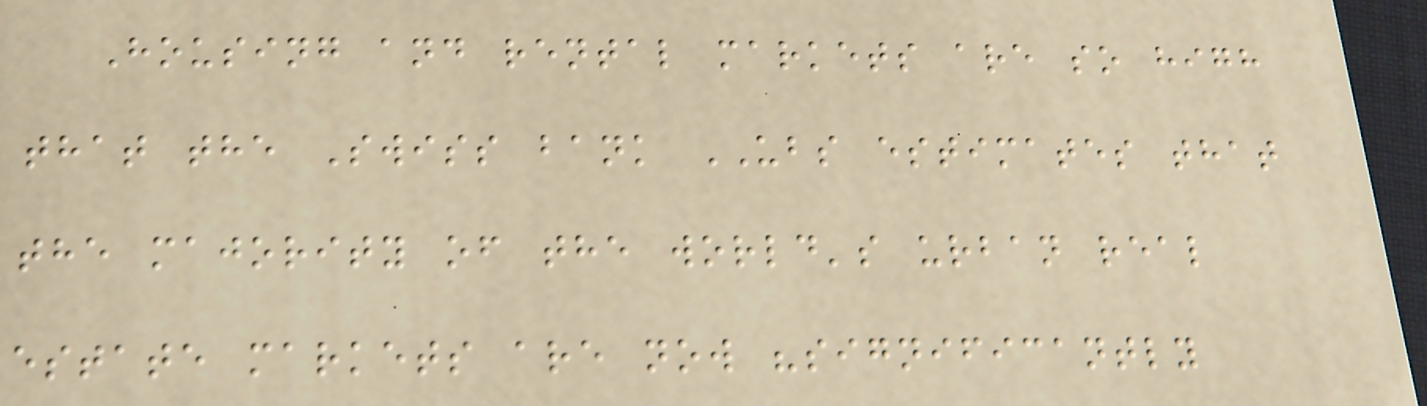Housing and rental markets are so high
that the Swiss bank UBS estimates that
the majority of the world's urban real
estate markets are now "significantly
